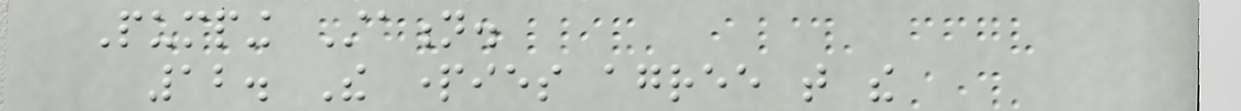Pumping Station.
12. The parties agree that the
